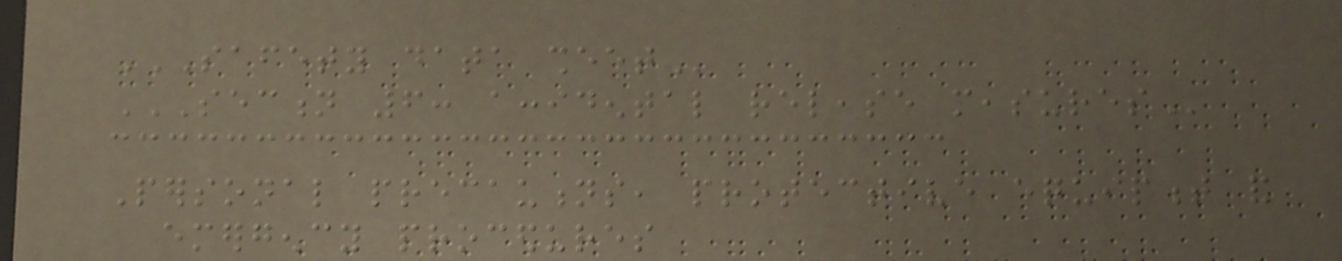SAFETY DATA SHEET
SECTION 6: ACCIDENTAL RELEASE MEASURES
Personal precautions, protective equipment and
emergency procedures
